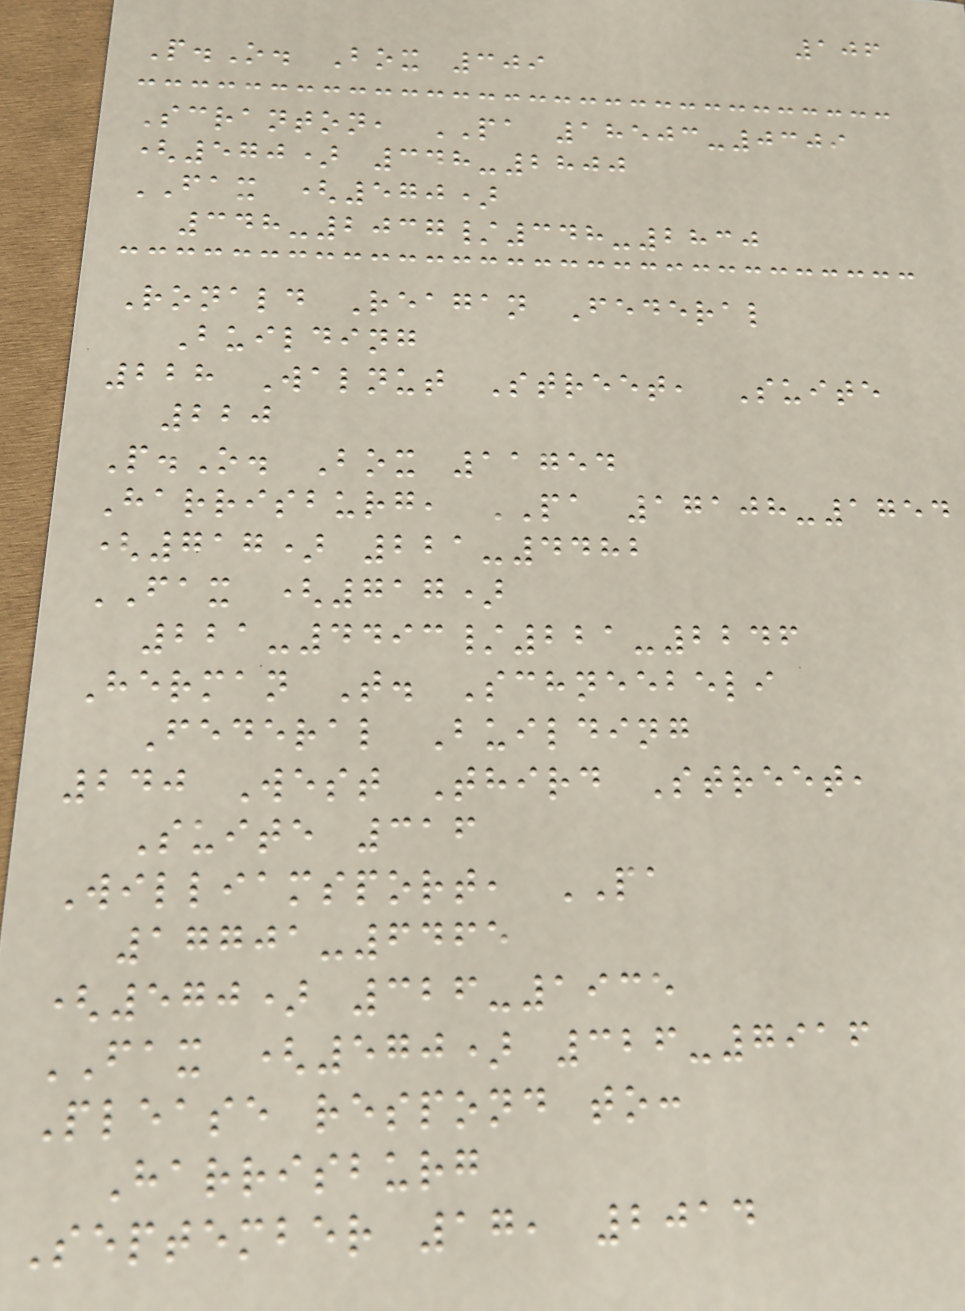106
P.O. Box 309
Scranton, PA 18503-0309
(570) 348-2800
FAX (570)
348-2037/348-2830
Ronald Reagan Federal
Building
228 Walnut Street, Suite
220
P.O. Box 11754
Harrisburg, PA 17108-1754
(717) 221-4482
FAX (717)
221-4493/221-2246
Herman T. Schneebeli
Federal Building
240 West Third Street,
Suite 316
Williamsport, PA
17701-6465
(570) 326-1935
FAX (570) 326-7916
Please respond to:
Harrisburg
September 17, 2014
